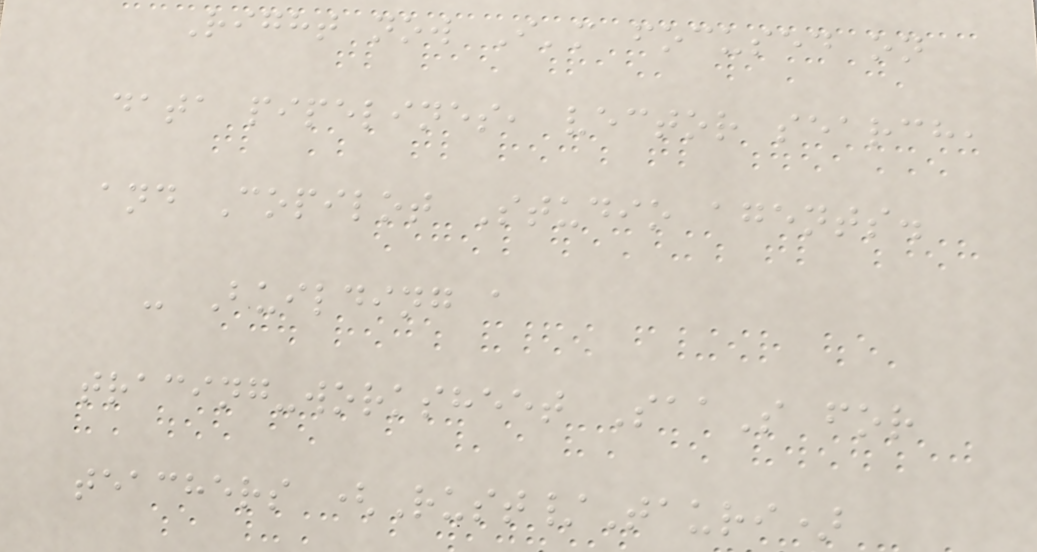Right now I'm focused on
data pipelines, vector search,
and Copilot Studio agents.
- Building a
tracing-worksheet SaaS for
teachers (Rust/Tauri)
